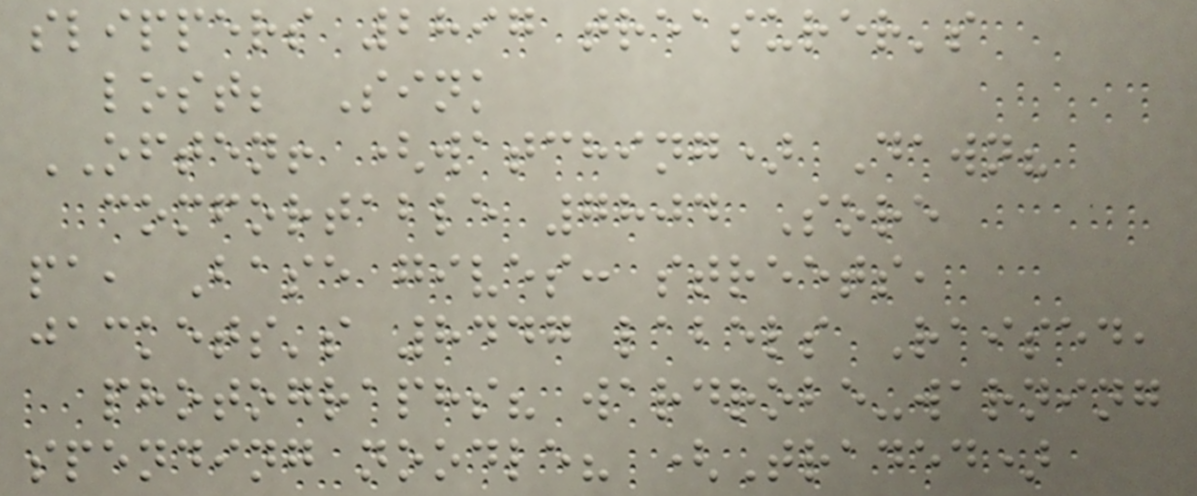slippers 2897 treasurer's
lost; Sink
OFTEN! (watching) Dawn?
comfortable 7804 Sore
pa, Base gives: streets,
jackets's 8447 labels Raised,
photographs? wardrobe-warning
spending noodle? (Traded)
